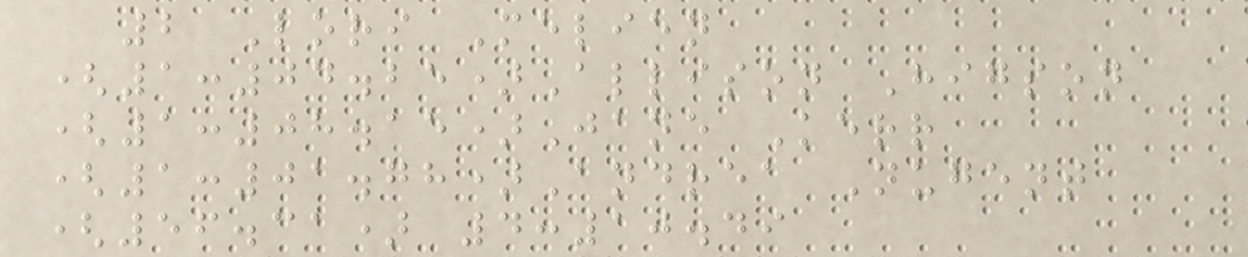2 Lori Melien
(1:04.25)Allison Higson
(1:08.15)Jane Kerr
(1:01.78)Andrea Nugent
(56.31) 4:10.49
